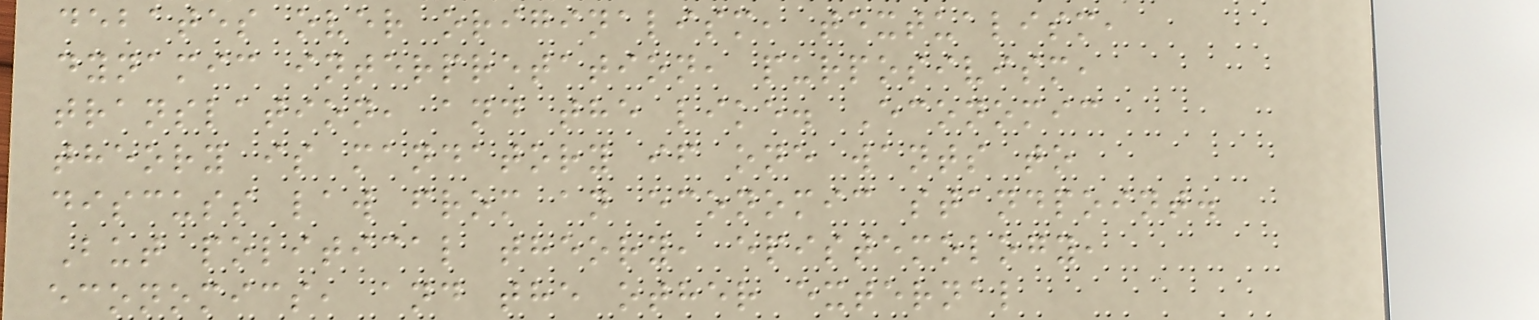debates over originalism, textualism,
dynamic interpretation, purposivism,
translation, and the like. Economic
theory is mandatory if one wants to
discuss law from an economic standpoint.
But political theory, epistemology,
economics, and the other external
